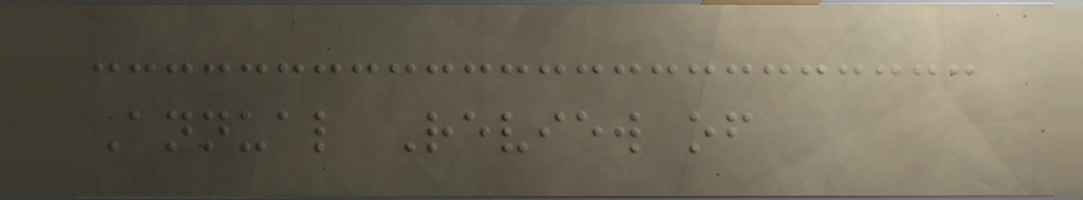Annual Review of
